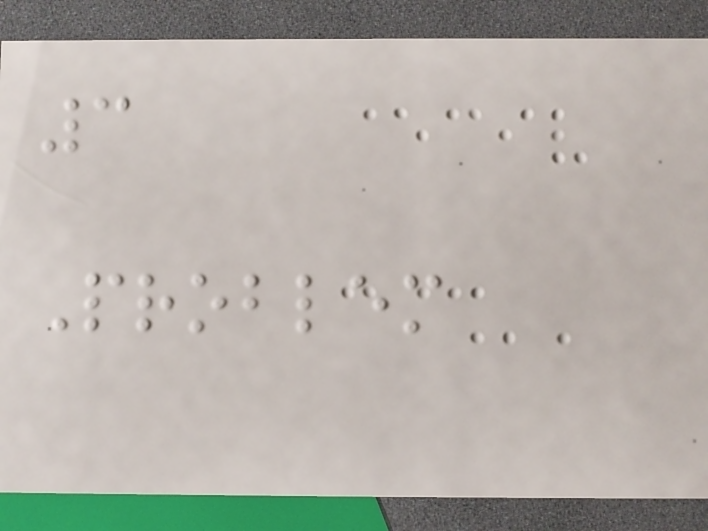3
Problem
